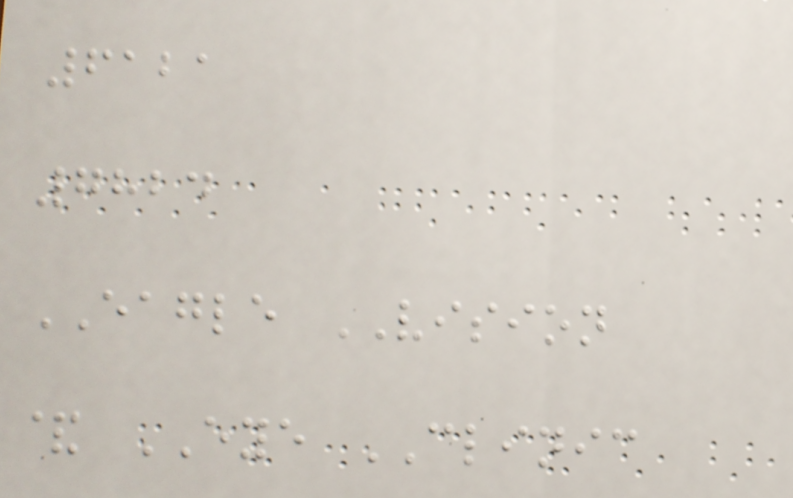6121
7824
EAGLE VISION
& EYE CLINIC
